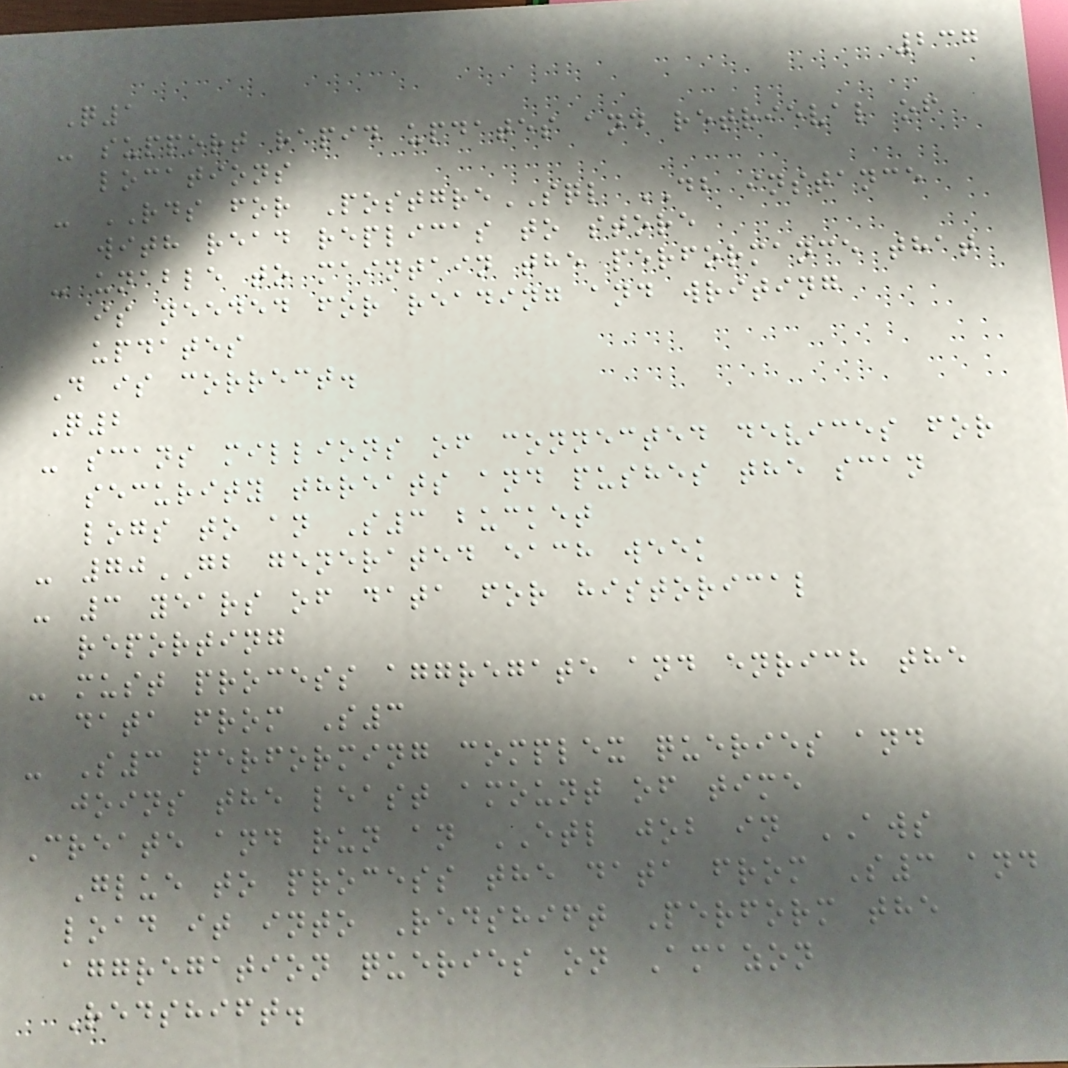237
Q1
- support rapid updates and retrieval of
locations
- RDS for PostgreSQL DB instance
with read replicas to store
- unable to maintain the performance that
is needed for reading and writing
updates
D is correct.
Q2
- scans millions of connected devices for
security threats and pushes the scan
logs to an S3 bucket
- 70GB generated each week
- 3 years of data for historical
reporting
- must process aggregate and enrich the
data from S3
- S3 performing complex queries and
joins the least amount of time
Create and run an ETL job in AWS
Glue to process the data from S3 and
load it into Redshift Perform the
aggregation queries on Amazon
Redshift.
